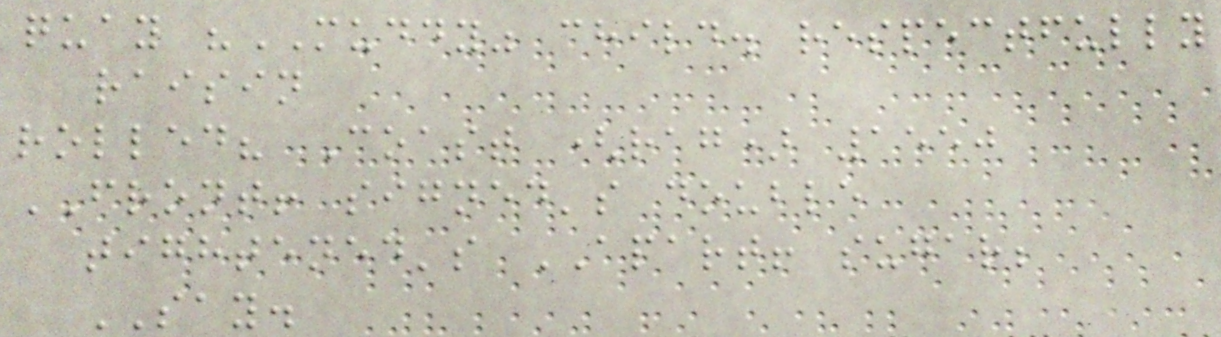quay "MUDDY" child. respectfully
raisin
rolled? Coast (rag) 1550
FRONT! signed's double
tightened's APART! sugar;
SAY.
